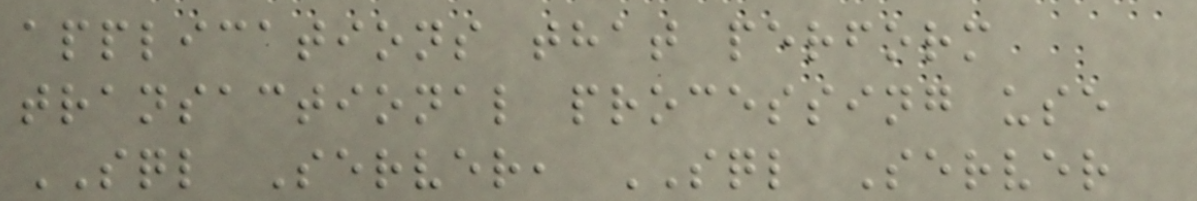applications that perform
transactional processing use
SQL Server, SQL Server
